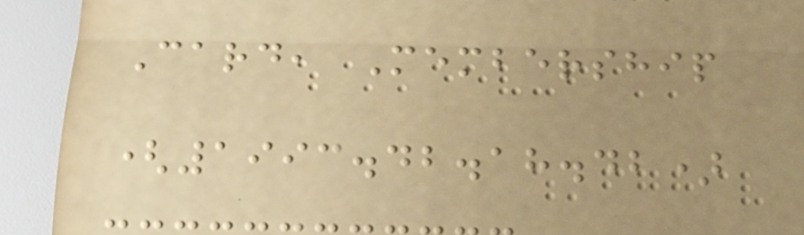Card, Membership
(1993.42.18.42)
